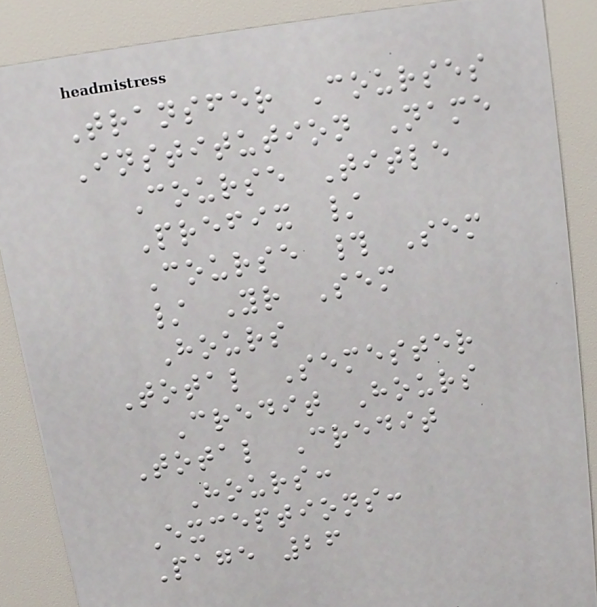Transfer Courses
Institution Name
Course Title
Prefix /
Course # Sem
/ Yr Sem
Hours
Total Semester
Credit Hours
Total Credit
Hours:
Exceptions:
Page 26
